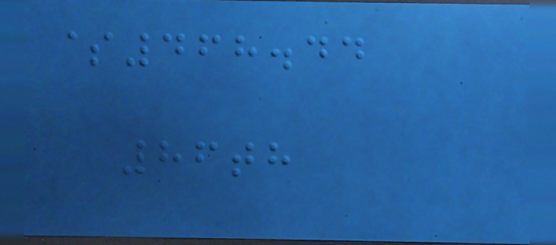$468.44
86th
